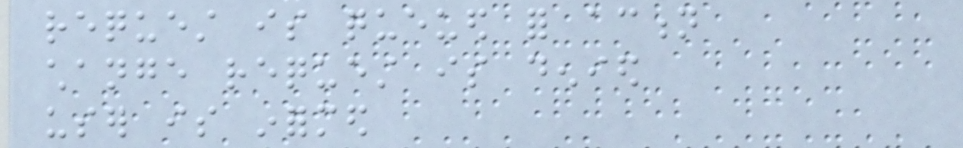request is queued for action
change request is denied
user is informed
